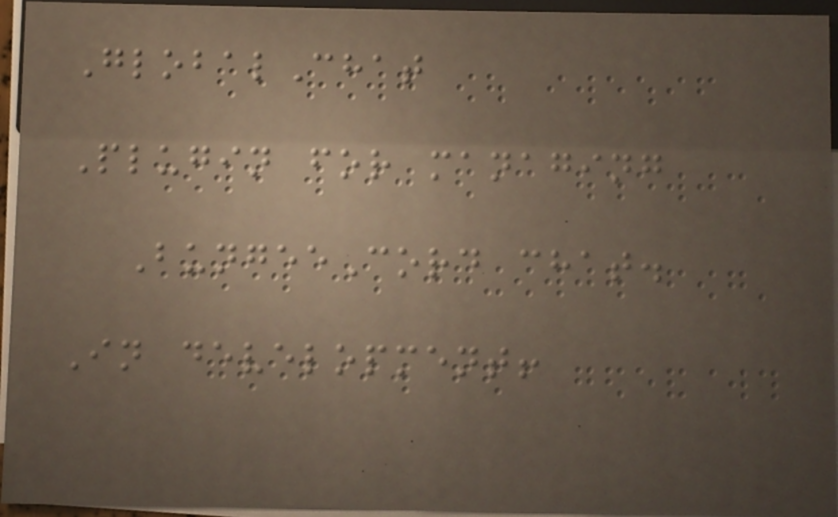GlobalChat
Plugin for managing
BungeeCord chat.
In development!
